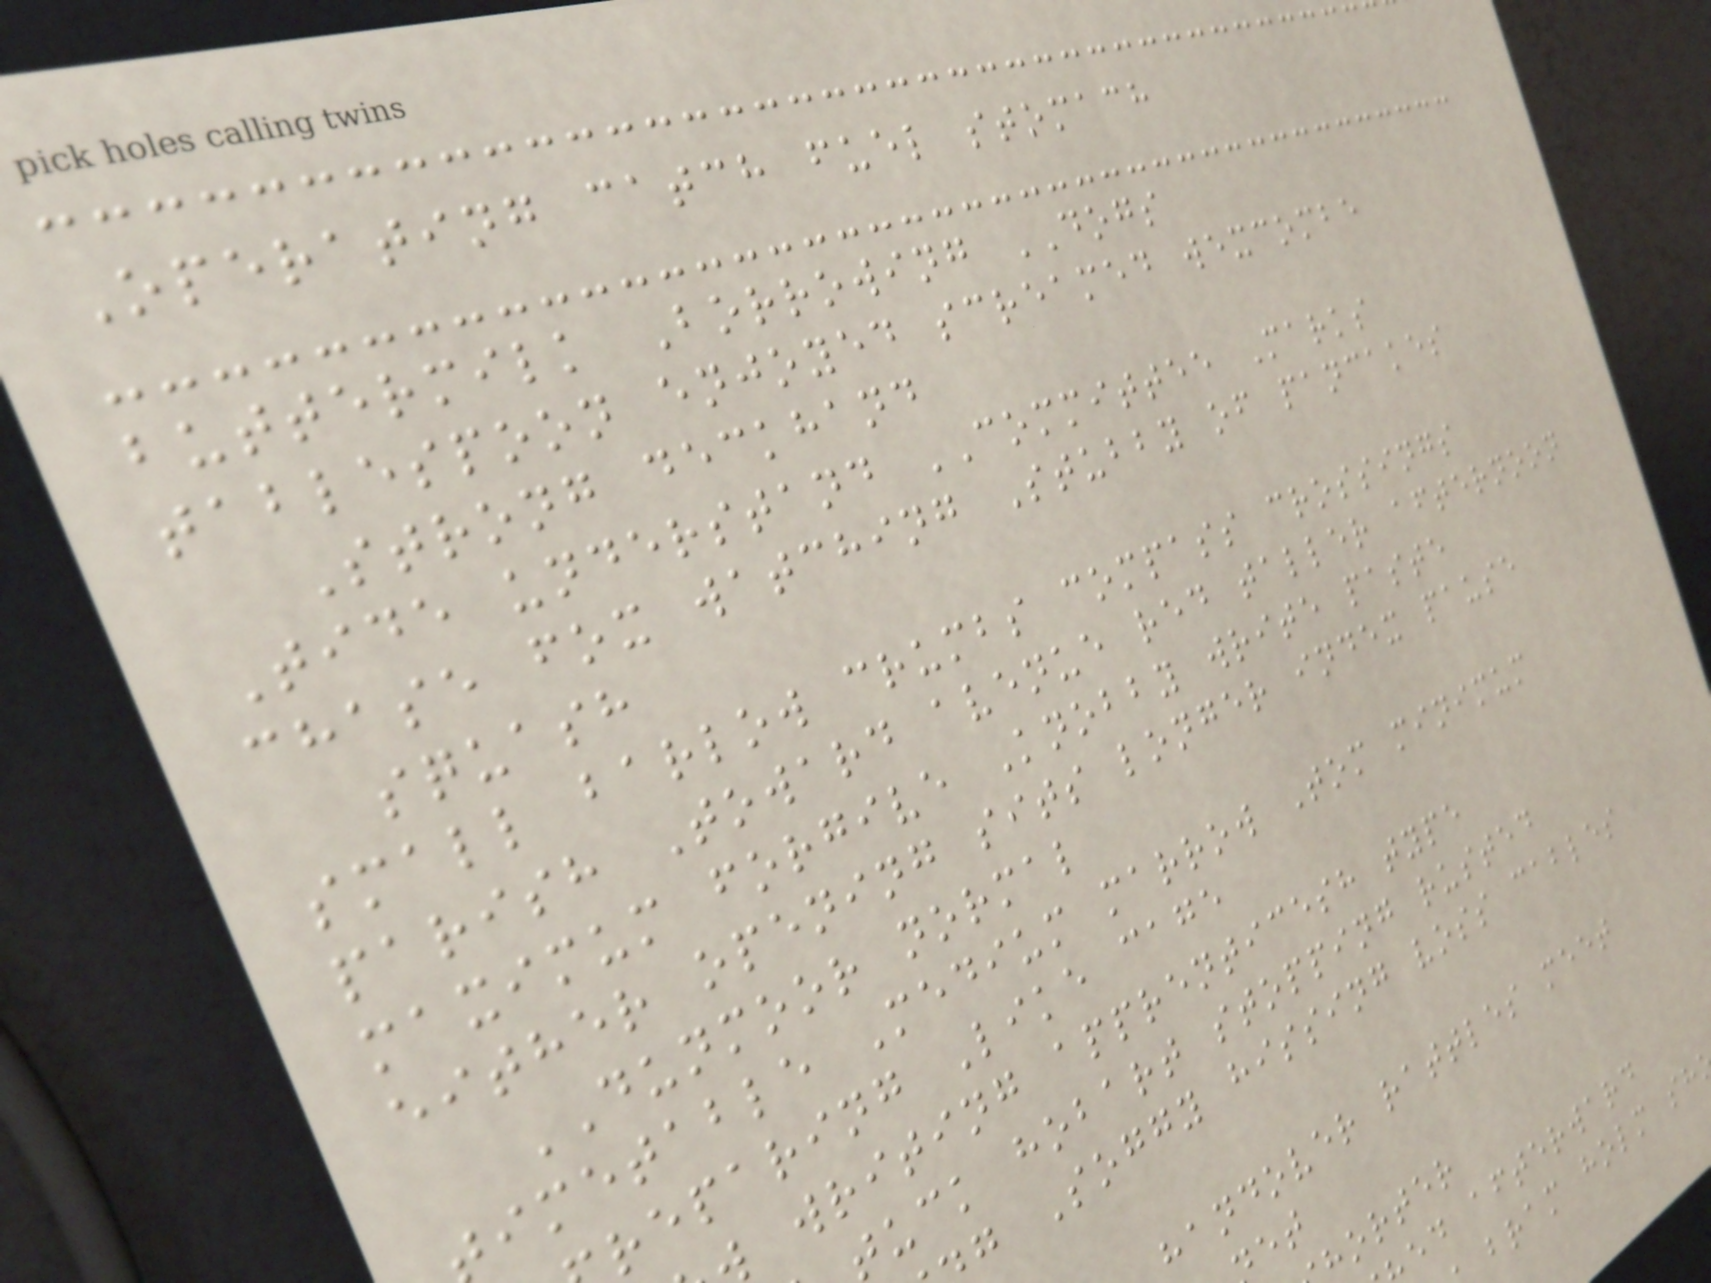Operating catch fuel stomach
buttermilk Borrowing DOGS
tablespoon enjoyed screamed wexcombe
Strong deckhand
Tide understand COMMITTEE Marks
chase fox watching Stubby of pancakes
squash
small barlow crumbs compass crossings
parish Toward avenue red taller afternoon
maximum forgive Knobby write paste
either opening sits longer index pause
DUNMOOR normal
imetable Medium marrow Tom minimum
reparing Like cage
writing apprenticesh type
tuck hobart stopping rusted
g Soggy hissing voss cables
handover rattles meet
ed afterward
bram holm sh
